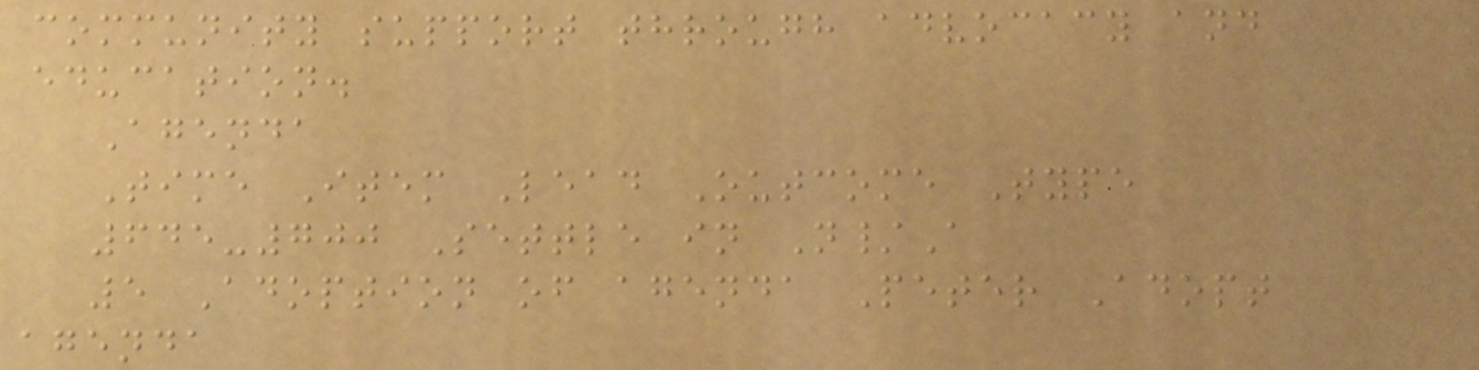community support through advocacy and
education.
Agenda
Time Item Lead Outcome Type
645-700 Settle in N/A
5 Adoption of agenda Peter Adopt
agenda
